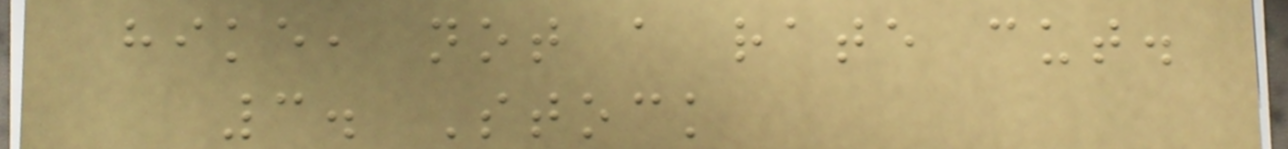hike, not a rate cut.
3. Stock
